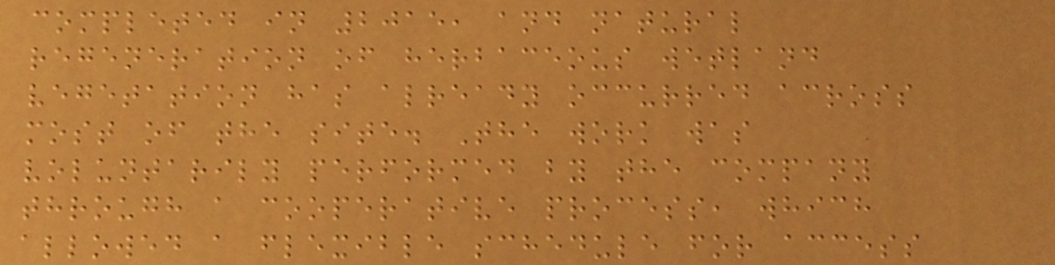completed in 2015, and natural
regeneration of herbaceous wetland
vegetation has already occurred across
most of the site. The work was
voluntarily performed by the company
through a cooperative process, which
allowed a flexible schedule for access
